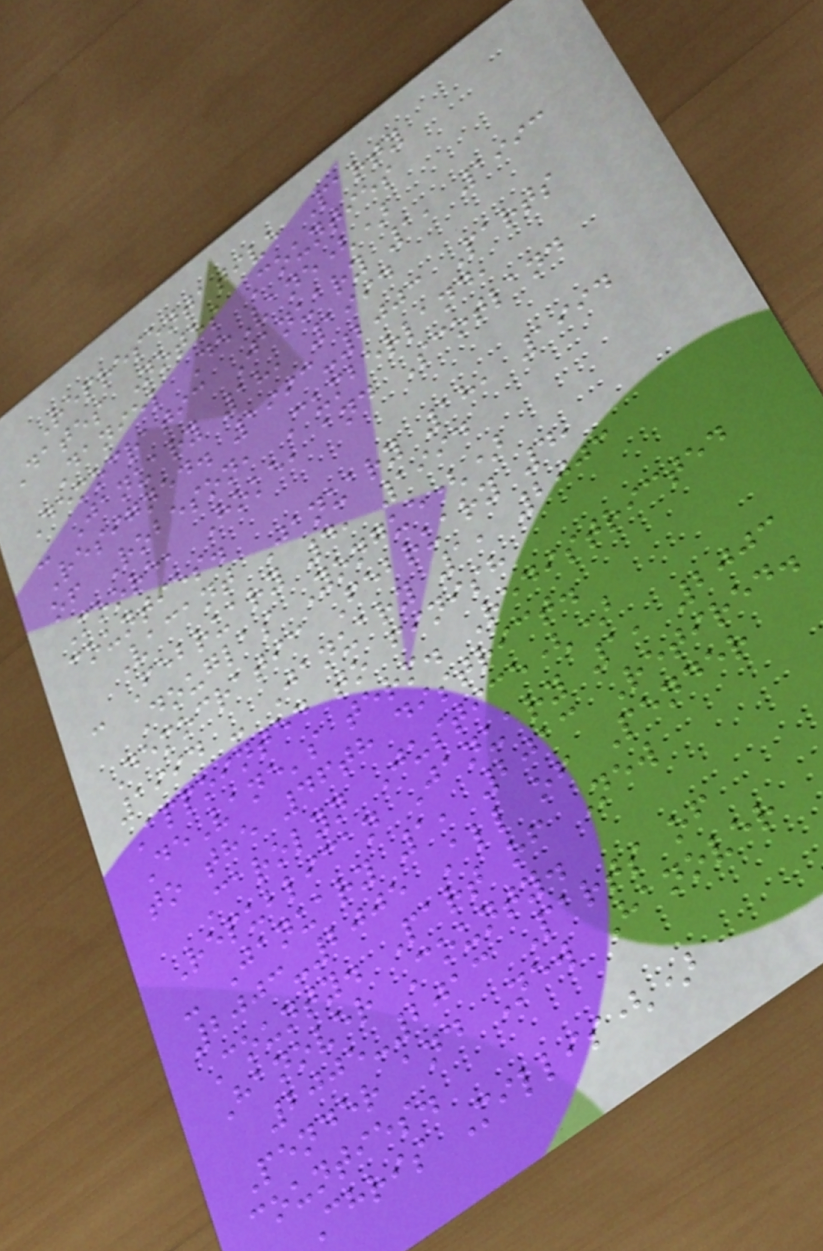Representative Party
Dates Notes Counties
Daniel DeVane()
Democratic January 1, 1993
- January 18, 1994
Resigned. 1993-2003 Parts
of Robeson, Cumberland,
Moore, Hoke, and Scotland
counties.
Vacant January 18, 1994
- February 4, 1994
Douglas Yongue()
Democratic February 4,
1994 - January 1, 2003
Appointed to finish
DeVane's term. Redistricted
to the 46th district.
Carolyn Justice()
Republican January 1, 2003
- January 1, 2013 Retired.
2003-2005 All of Pender
County. Part of New
Hanover County.
2005-2013 Parts of
Pender and New Hanover
counties.
Chris Millis()
